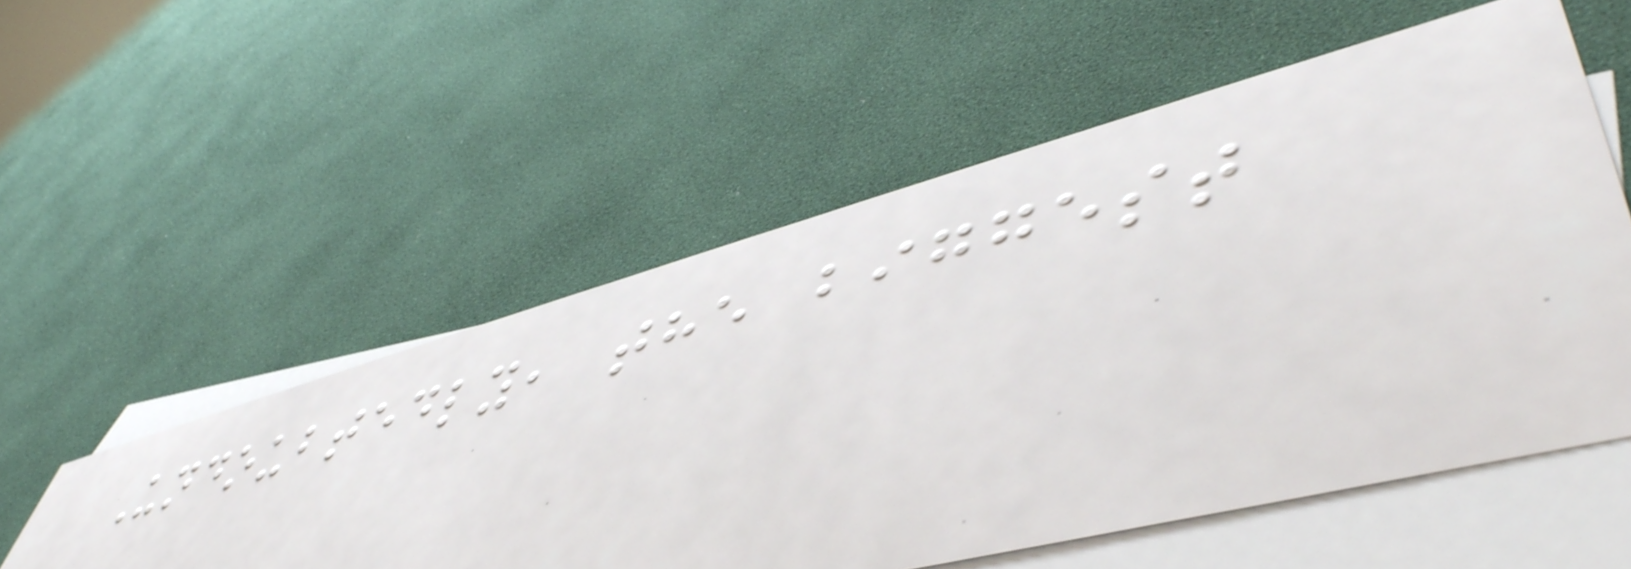Undoubtedly, the biggest
